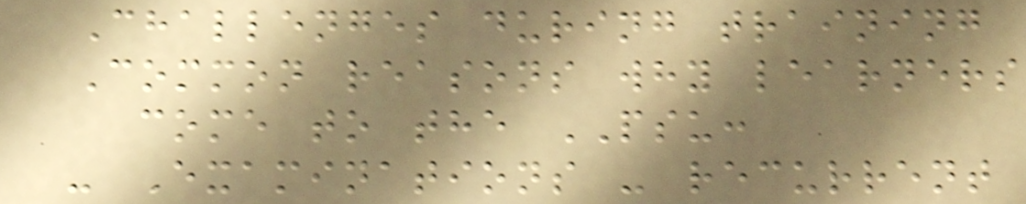Challenges during training
Common reasons why learners
come to the PSU:
- Examinations - recurrent
